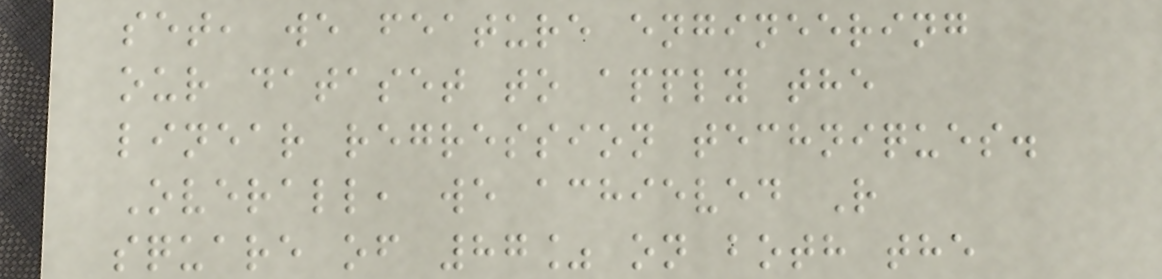set, we feature engineering
our dataset to apply the
linear regression techniques.
Overall, we achieved R
square of 87% on both the
